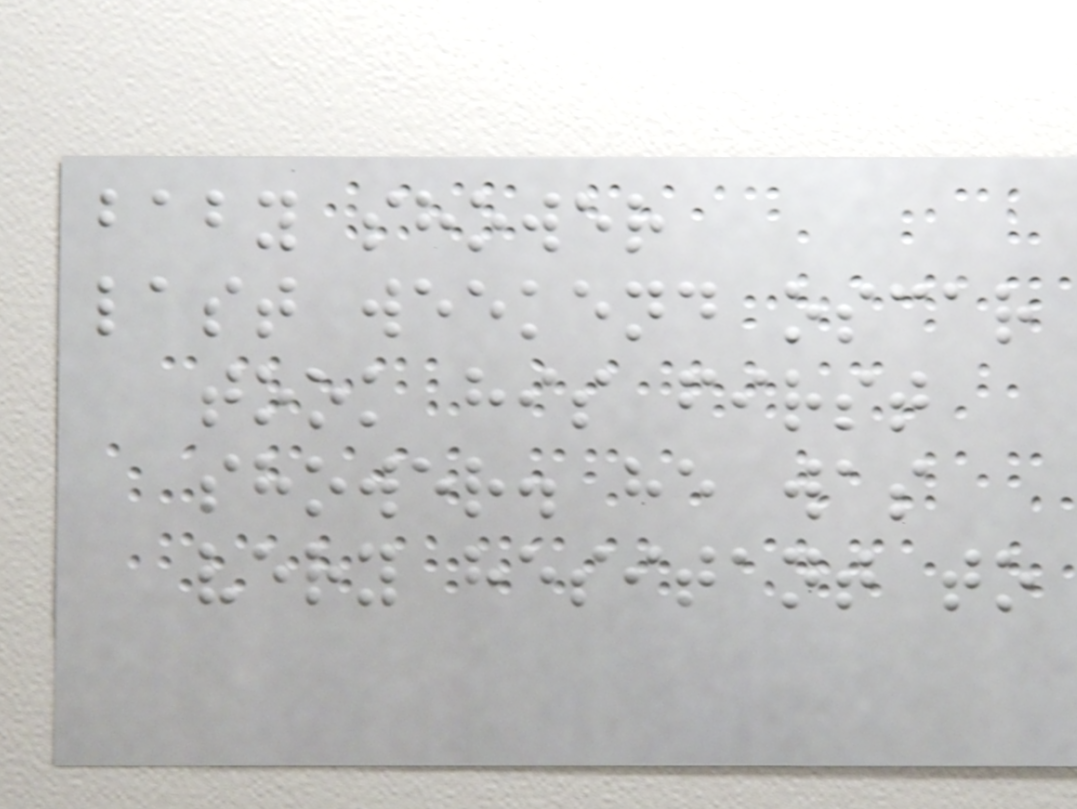baby shower
last weekend oscar
took his first
shower. he was
very hesitant to
